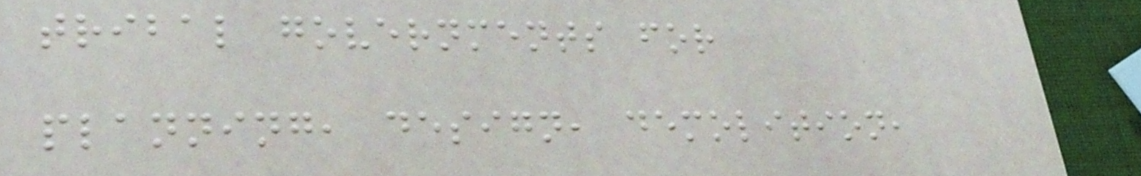tribal governments for
planning, design, demolition,
